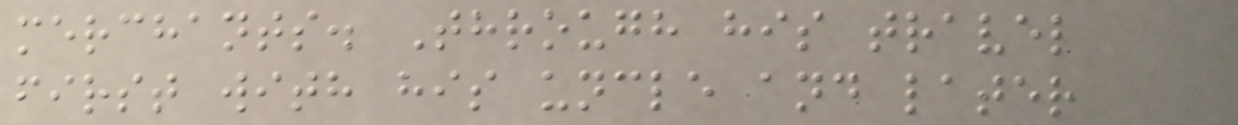merchants. Through his travel
first with his uncle and later
